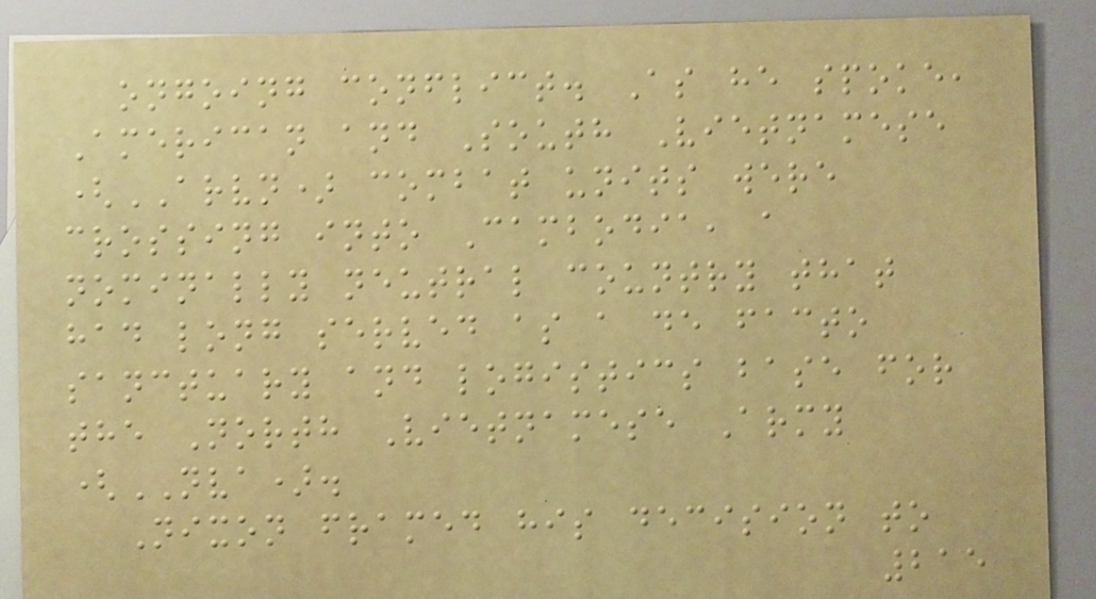ongoing conflict. As he spoke,
American and South Vietnamese
(ARVN) combat units were
crossing into Cambodia, a
nominally neutral country that
had long served as a de facto
sanctuary and logistics base for
the North Vietnamese Army
(NVA).
Nixon framed his decision to
215
